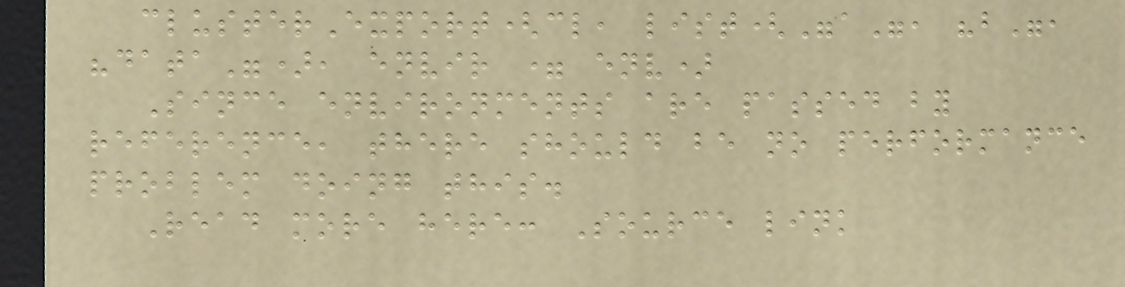clusterExport(cl, list("a", "b",
"data"), envir = env)
Since environments are passed by
reference, there should be no performance
problem doing this.
Read more here: Source link
